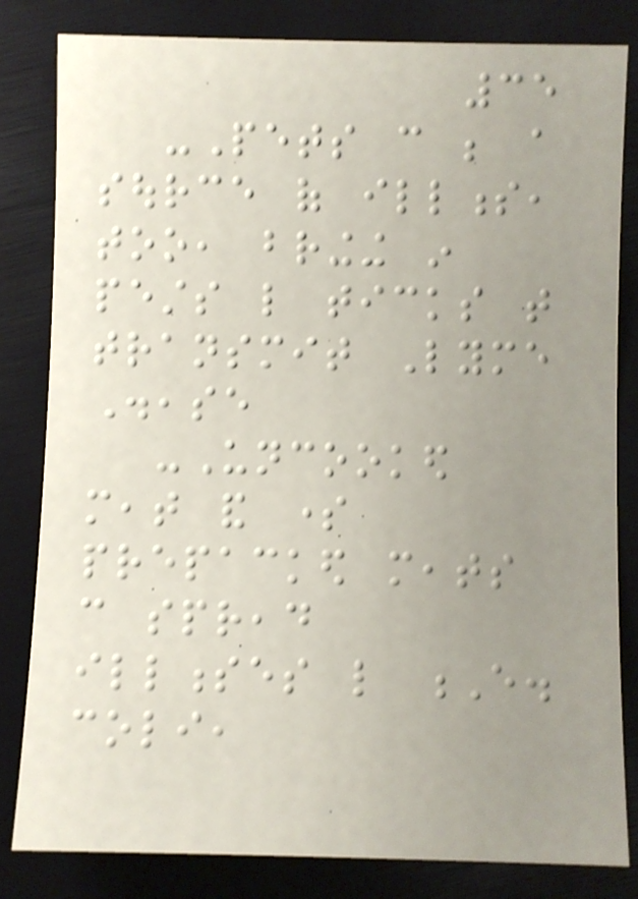35
-Pets can be a
source of illness,
too, bringing in
pests like ticks that
transmit Lyme
Disease
-Uncooked
meat and some
prepacked meats
can spread
illnesses like E.
coli,
